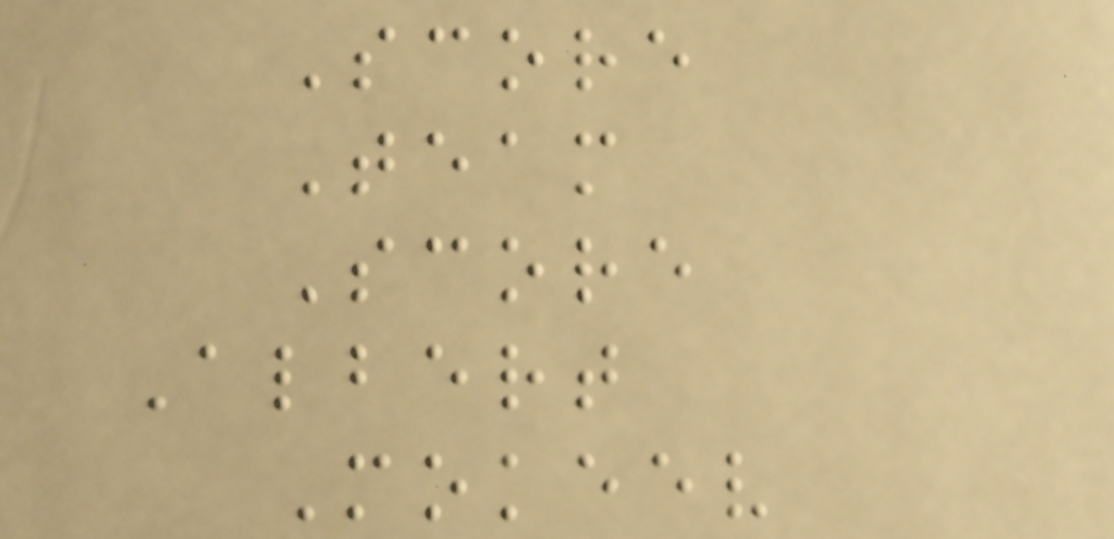Score
Team
Score
Albert
Mokeev
